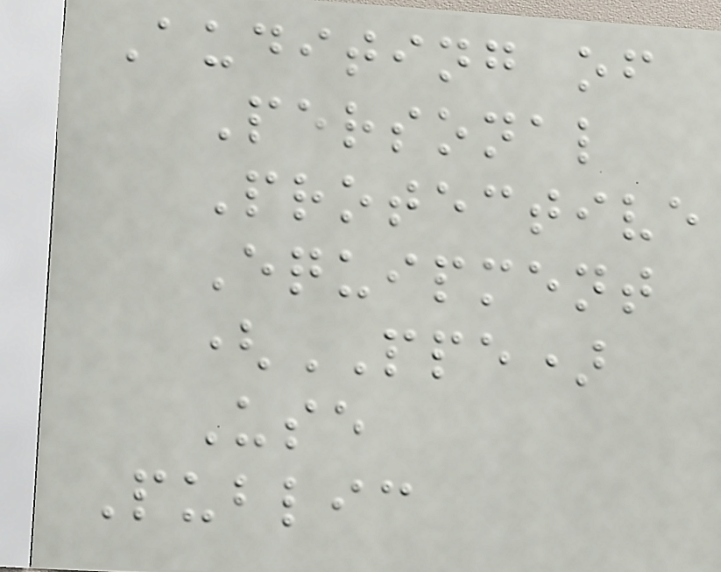Auditing of
Personal
Protective
Equipment
(PPE)
Use
Public
